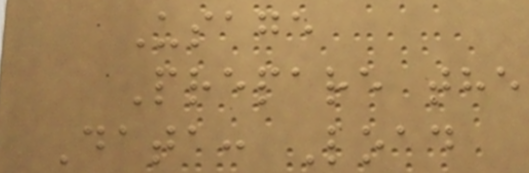Usage
Prepare the
Data: Load
